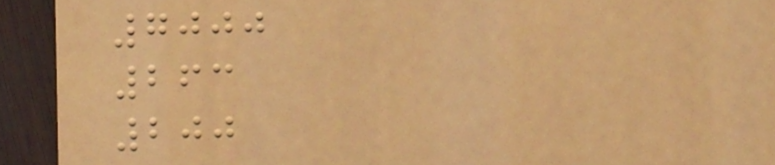7000
263
200
